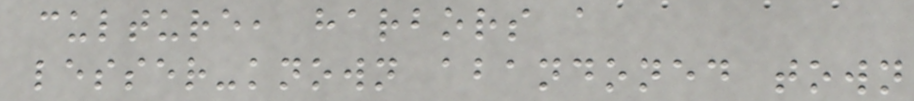culture, harbors a
lesser-known abandoned town
